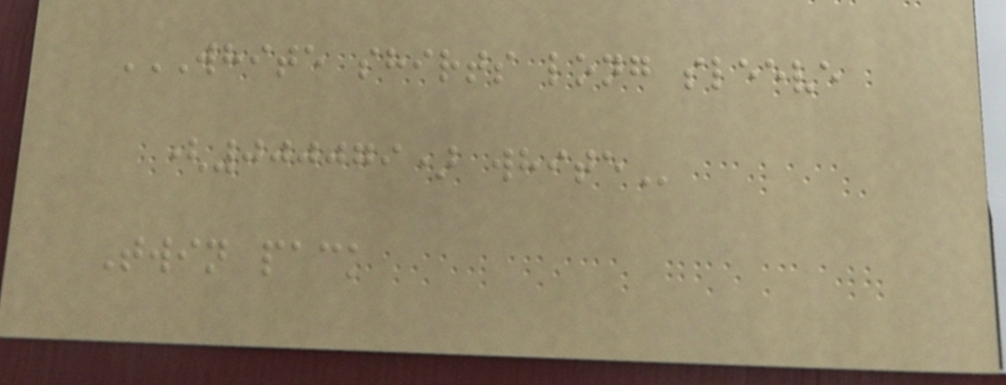WHITE SHIRTS LONG SLEEVE
(000079) WHITE
Twin pack
